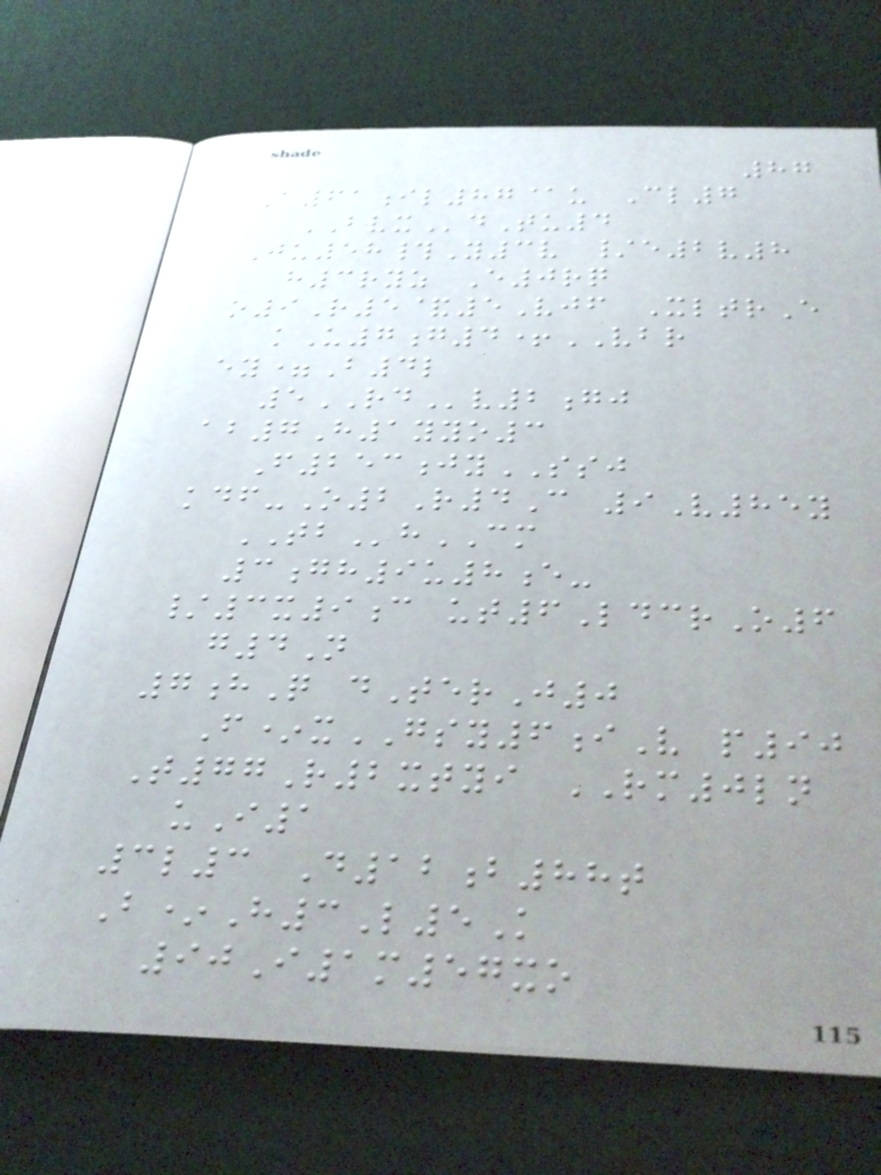87
A61il87@u Cl7
BVXdTu4
Ju58#Y3v /e2v8
h3ryz E0rq
o9R5&5Vjf XltrE
kU7g4+VBR
ey=B4l
5RDv2gj
ab7H1yyo3
F253jySSJ
kdf-O2R4C 9V85y
TBhCM
3gh9u8e-
/3x9c ut6LdcrO6
g4N
7hQ dTerJ0
F*xGSY6iV p90
T77R2xtyi RM0ln
uI1
3l3 D12b88t
B*H3L5K
90I1m57xo
